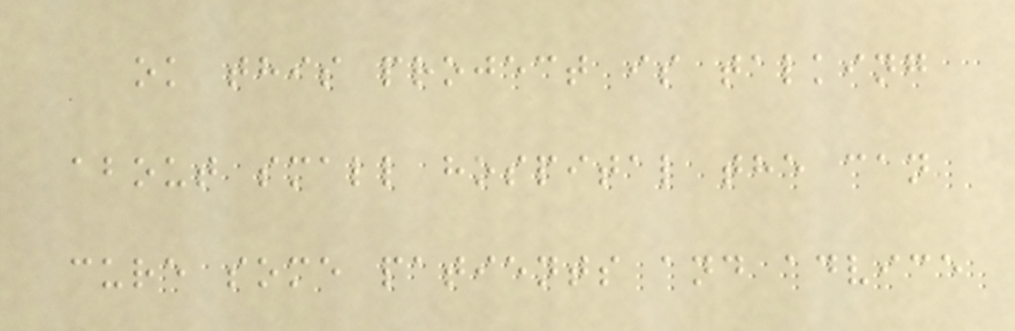ok this project is talking
about small hospital the can
cure some patients and advice
